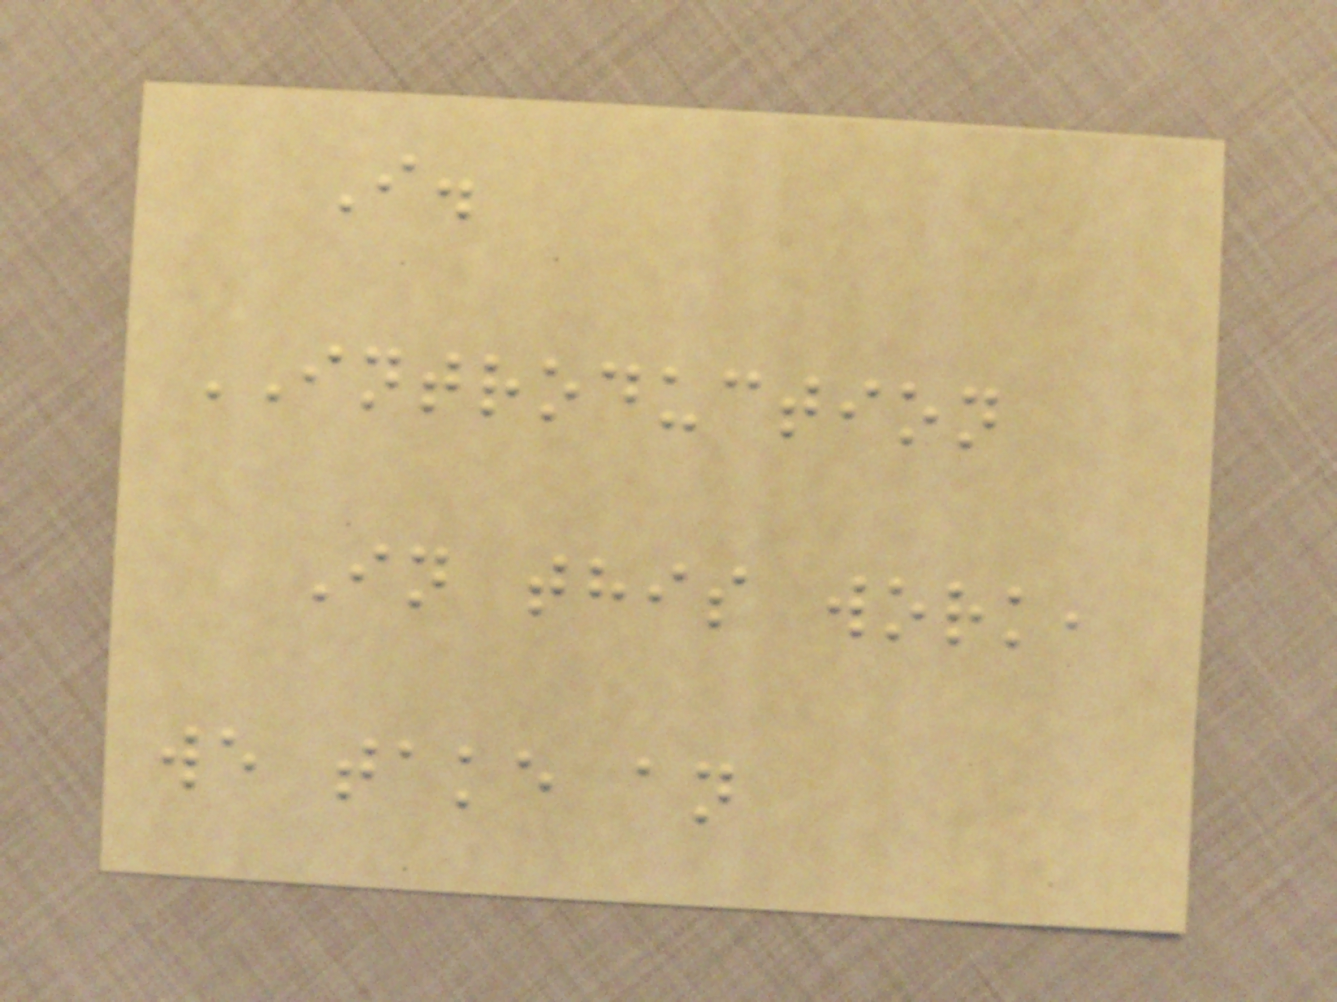I.
INTRODUCTION
In this work,
we take an
